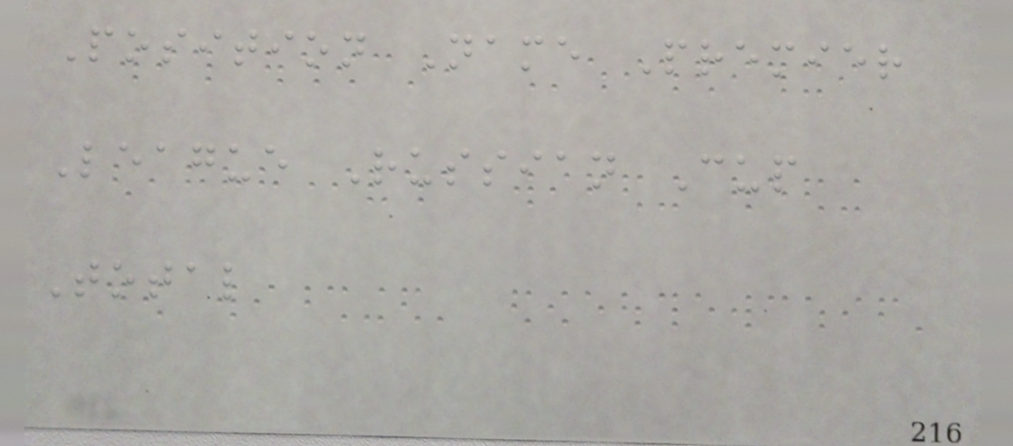Position Name Premier
League Russian Cup
Total
